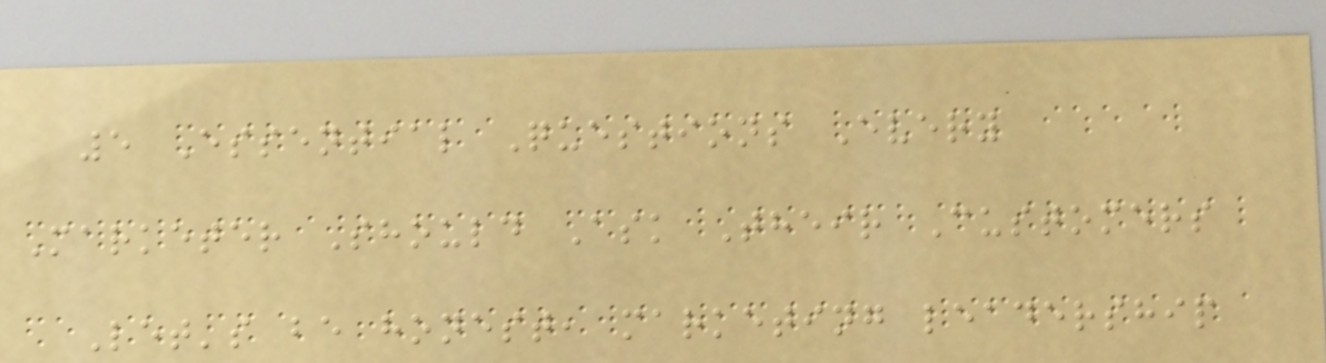5 Essential Questions Every
Marketer Should Ask Their Customers
Let's be honest, marketing leadership
